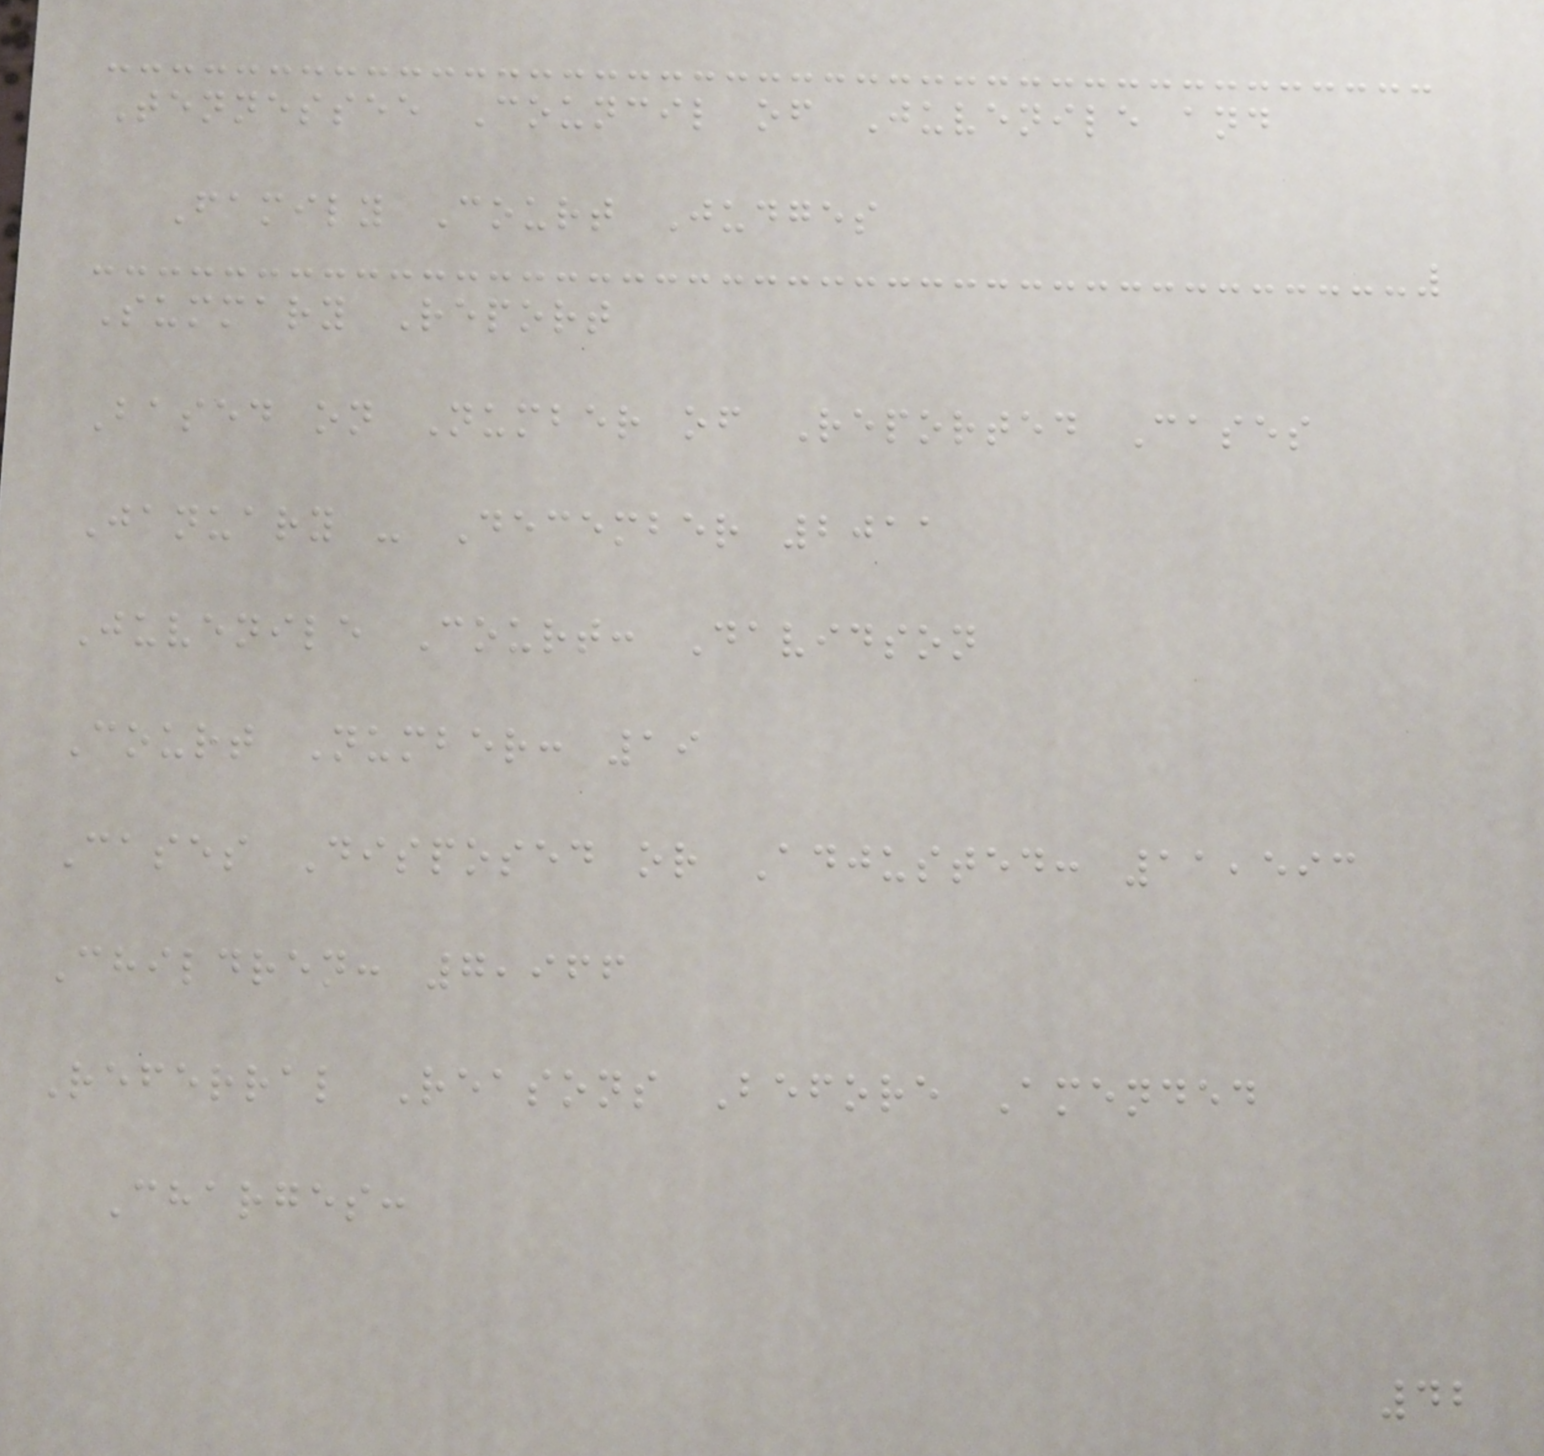Tennessee Council of Juvenile and
Family Court Judges
Summary Report
Based on Number of Reported Cases
January - December 2011
Juvenile Court: Davidson
Court Number: 19
Cases Disposed or Adjusted: 11,593
Children: 7,966
Referral Reasons Before Amended
Charges:
42
